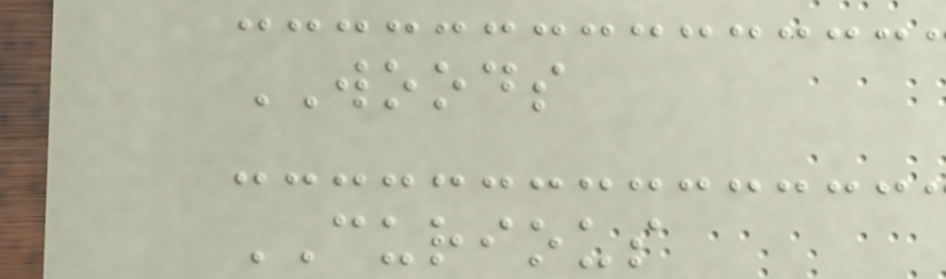WOODS
CURIOUS
